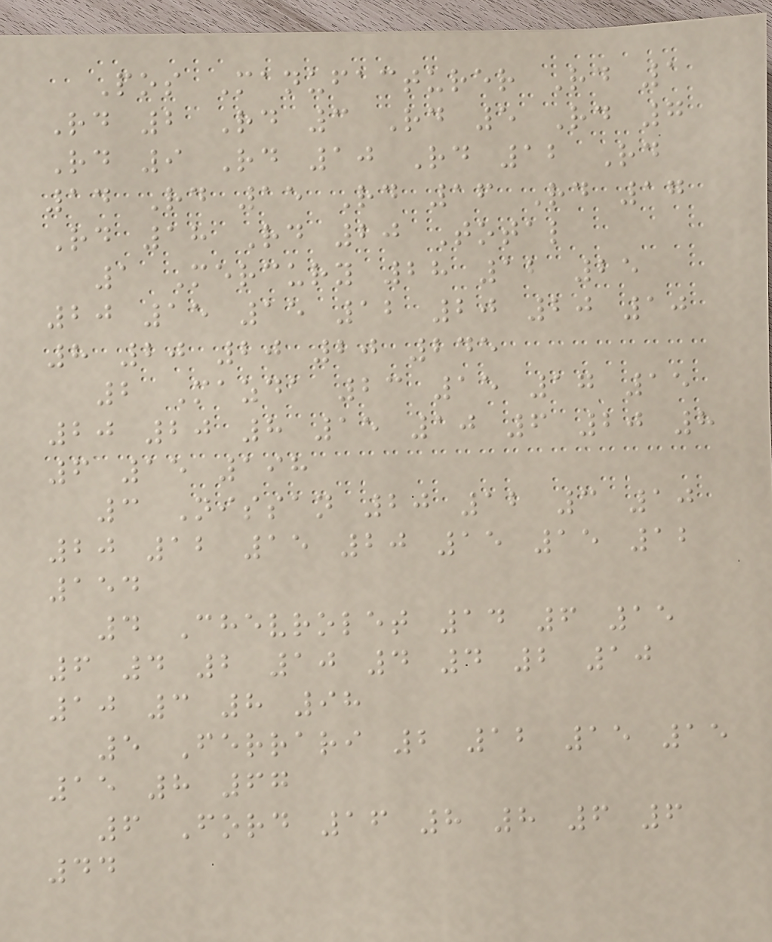Pos Manufacturer Rd 1
Rd 2 Rd 3 Rd 5 Rd 7
Rd 9 Rd 10 Rd 12 Rd
14 Rd 15 Rd 16 Rd 17
Rd 18 Rd 20 Total
1 Mercury 28 12 25
20 15 15 12 20 20 10
8 20 20 20 245
2 Mazda 23 15 17 15
20 20 8 15 10 6 20 8
6 15 198
3 Nissan 20 12 3 10
20 12 15 20 15 15 12
154
4 Chevrolet 14 6 15
6 4 2 10 4 4 2 10
10 3 8 98
5 Ferrari 2 12 15 15
15 8 67
6 Ford 16 8 8 6 6
44
